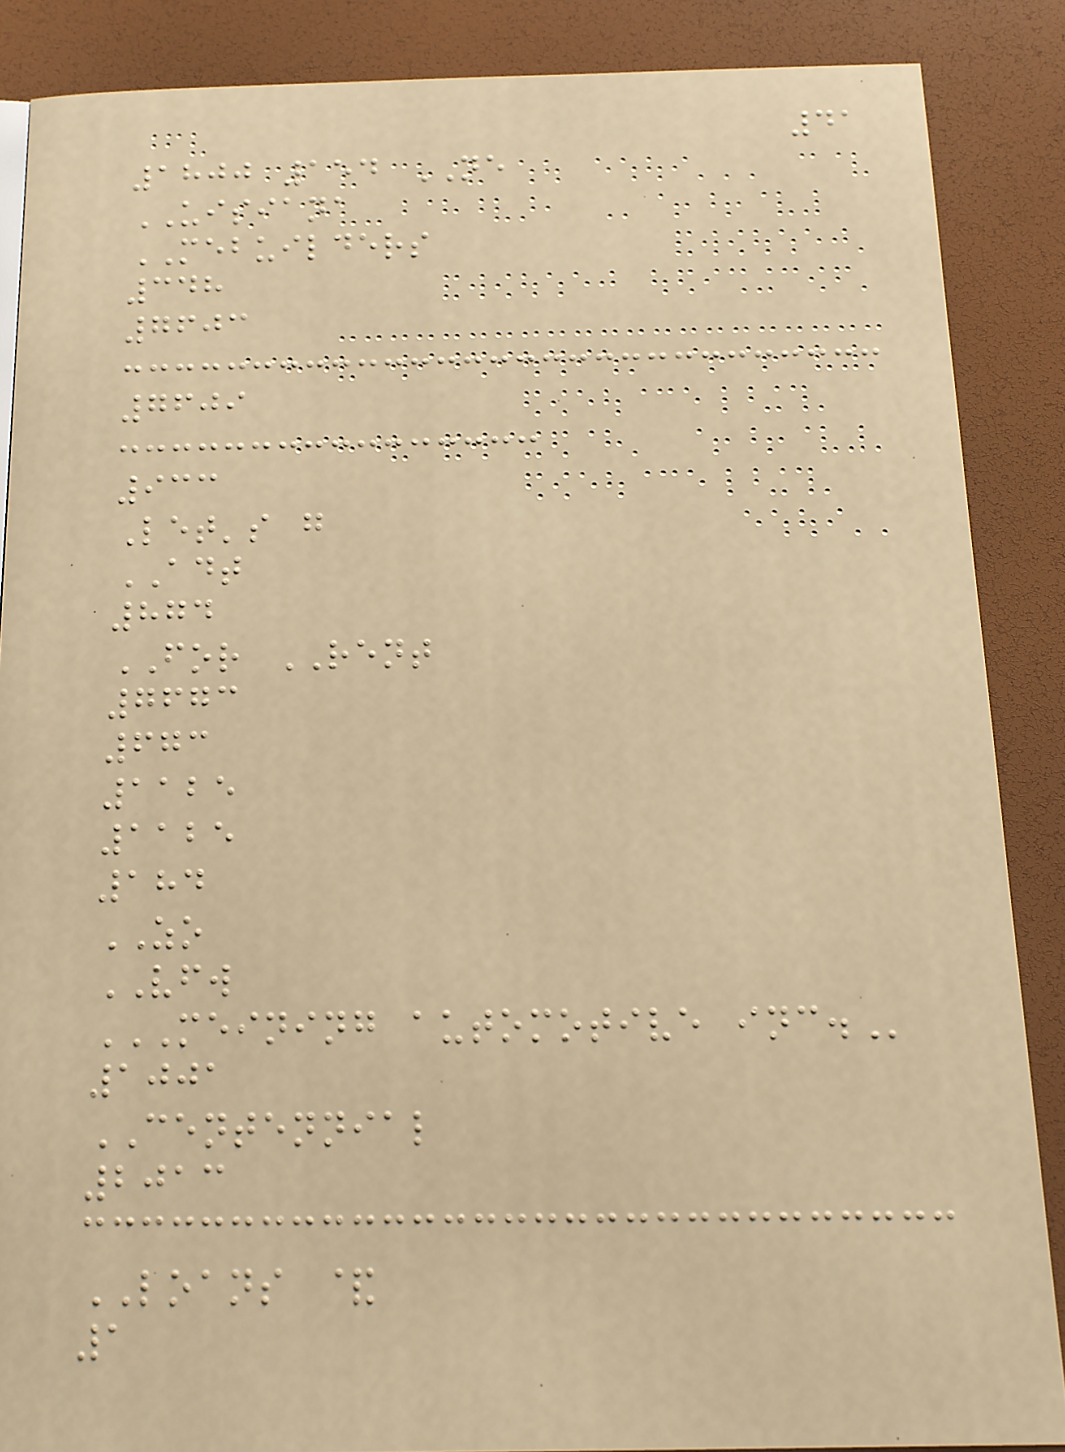41
1800 154 NE
UISIANA
MEBUILDERS
348
7603
7609
933
Let's g
ADT
874
FOR RENT
7673
673
1125
1125
184
ZO
VFW
MEINING AUTOMOTIVE INC.
1001
CENTENNIAL
2013
LOANS &
1
